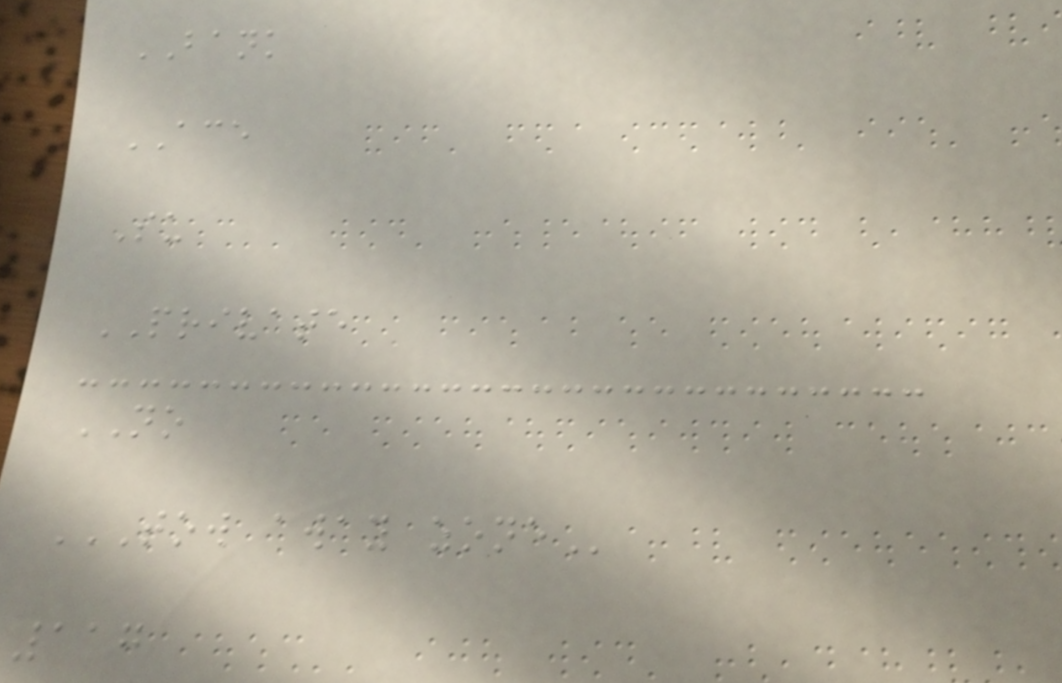BANK
ACE
Su
PRIVATE
NO
TOW AWAY ZONE
117
